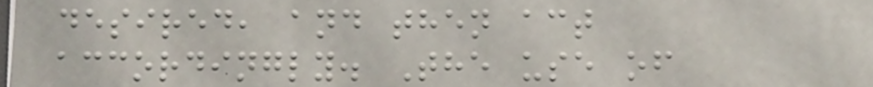desired, and then act
accordingly. The use of
